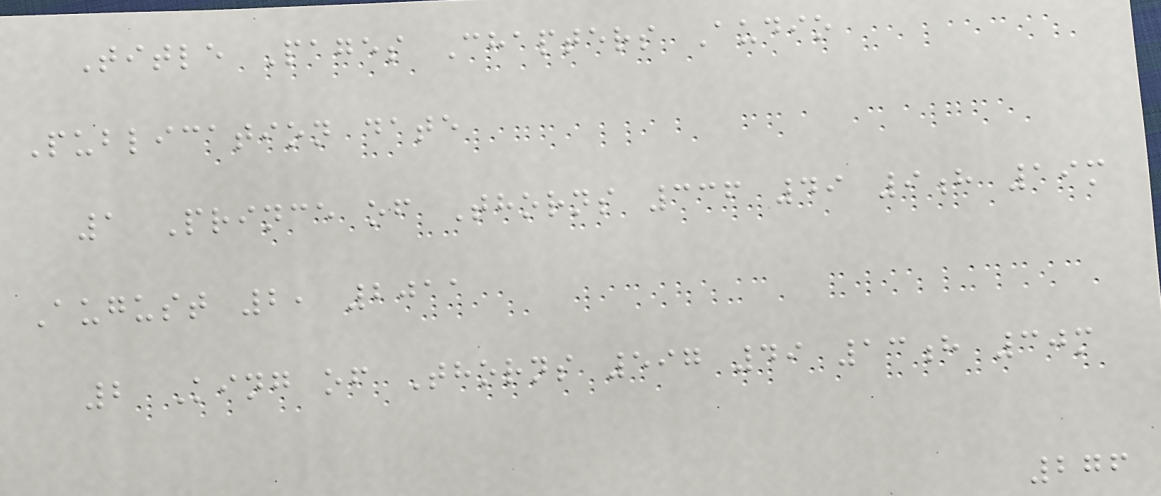Title Pages Chapters Audio
Publication date
1 Prince of Thorns 336 49 9h 19m
August 2, 2011
2 King of Thorns 597 49 13h 30m
276
